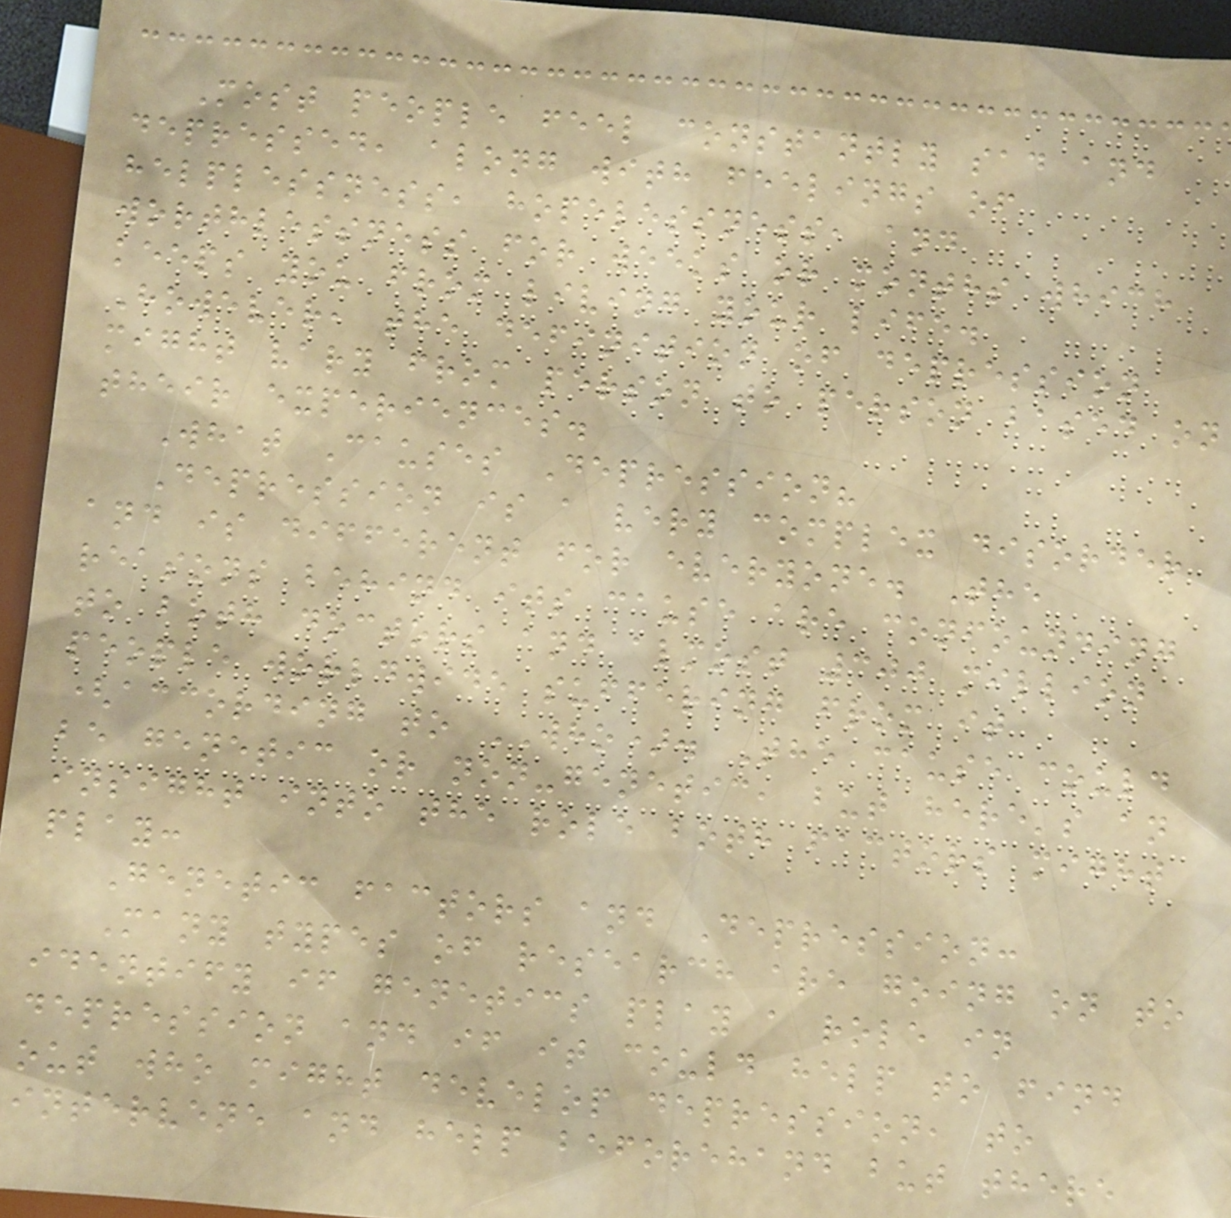Most people feel constantly sad and
depressed, along with feelings of
helplessness, hopelessness, and
worthlessness for weeks or months which
keeps you from living your life.
However, the definition of depression
might vary from person to person based on
their experiences.
What Causes Depression?
Depression is a very complex disorder
and is different for everyone. The
reasons behind its cause are confounding
to both doctors and almost 300 million
people worldwide suffering from it
(according to WHO). The cause could
be genetic or non-genetic, but here's an
insight into the role both factors might
play:
Genetic factors and Depression:
Many types of research are going on to
identify if genetics play a role in
depression and if it could help to find
out who might develop depression, to
intervene and help beforehand but there
